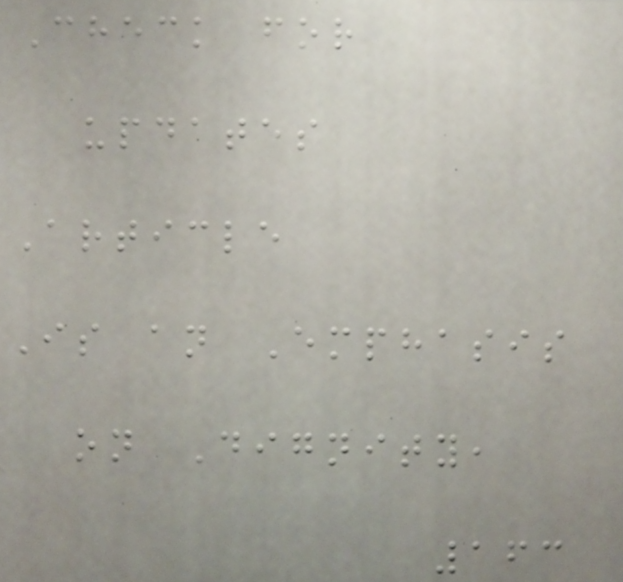Check for
updates
Article
Is an Emphasis
on Dignity,
163
